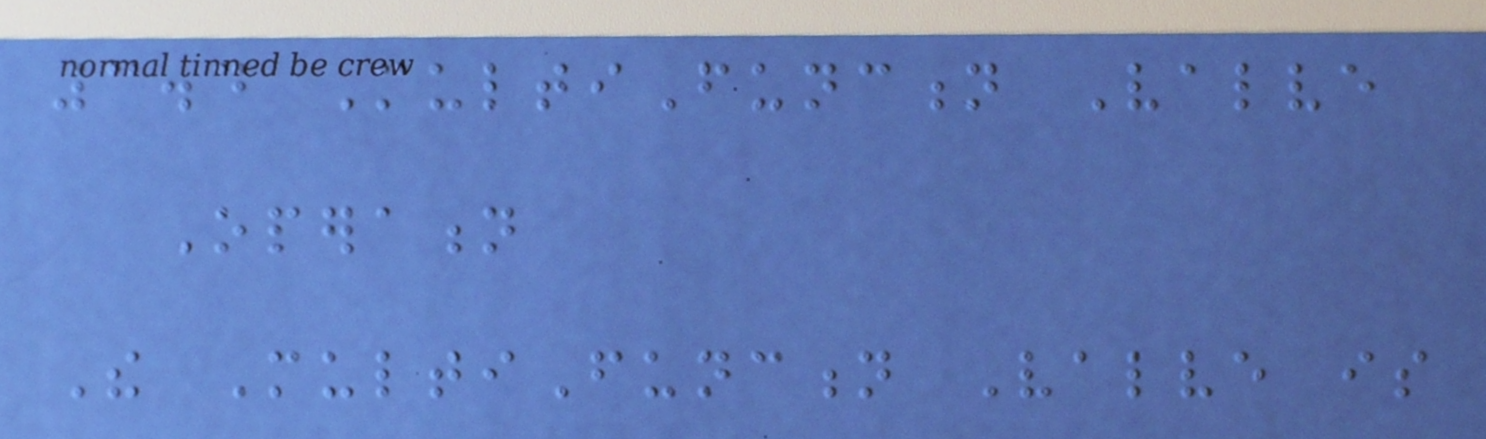3.4 MultiFunction Valve
Operation
The MultiFunction Valve is
